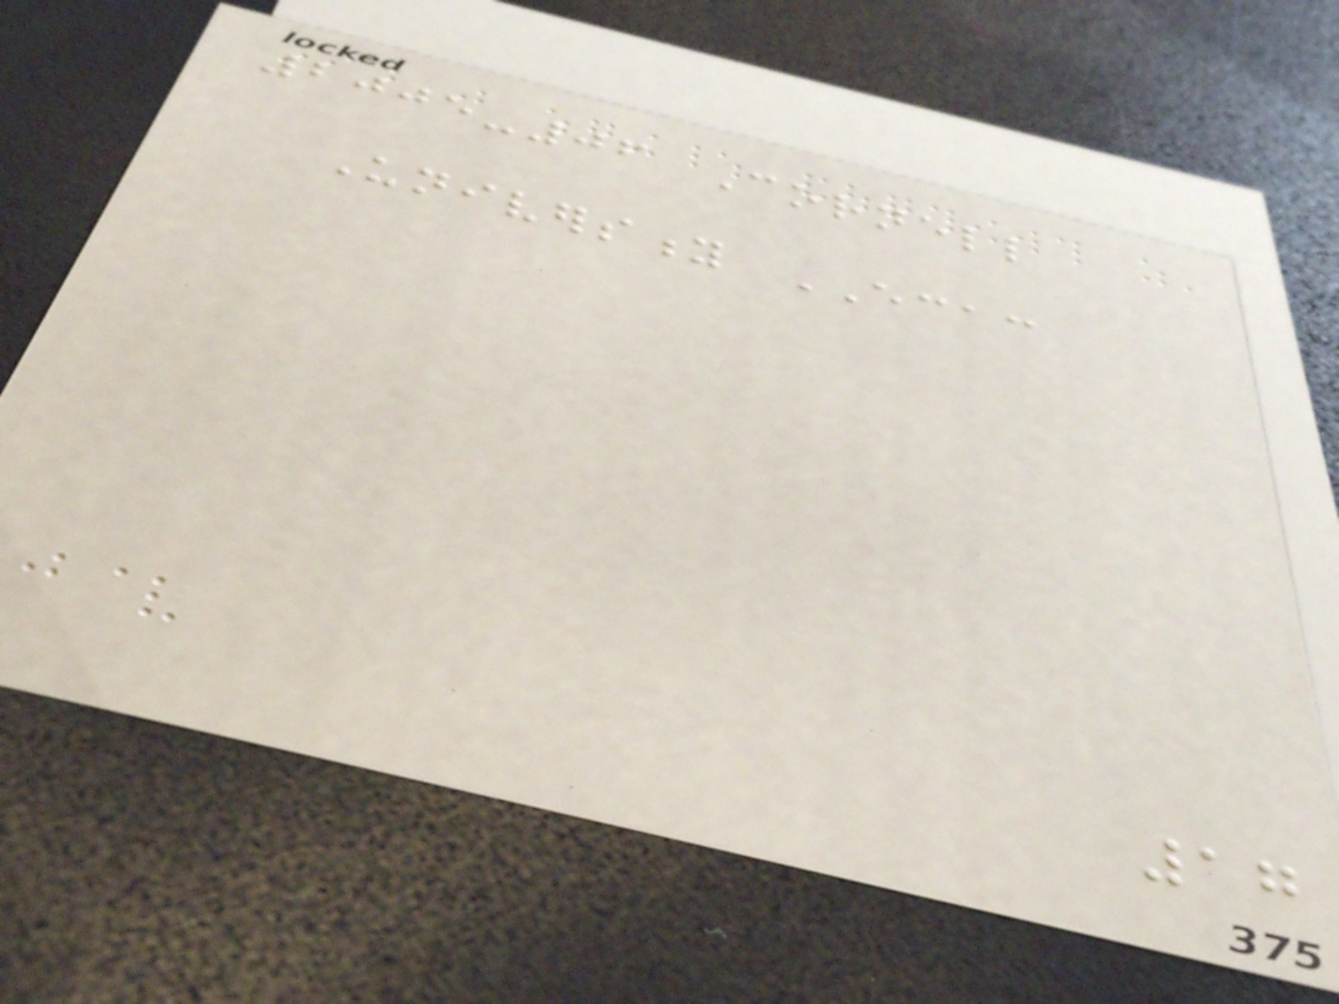2005-06 Cornell
University ECAC
17
